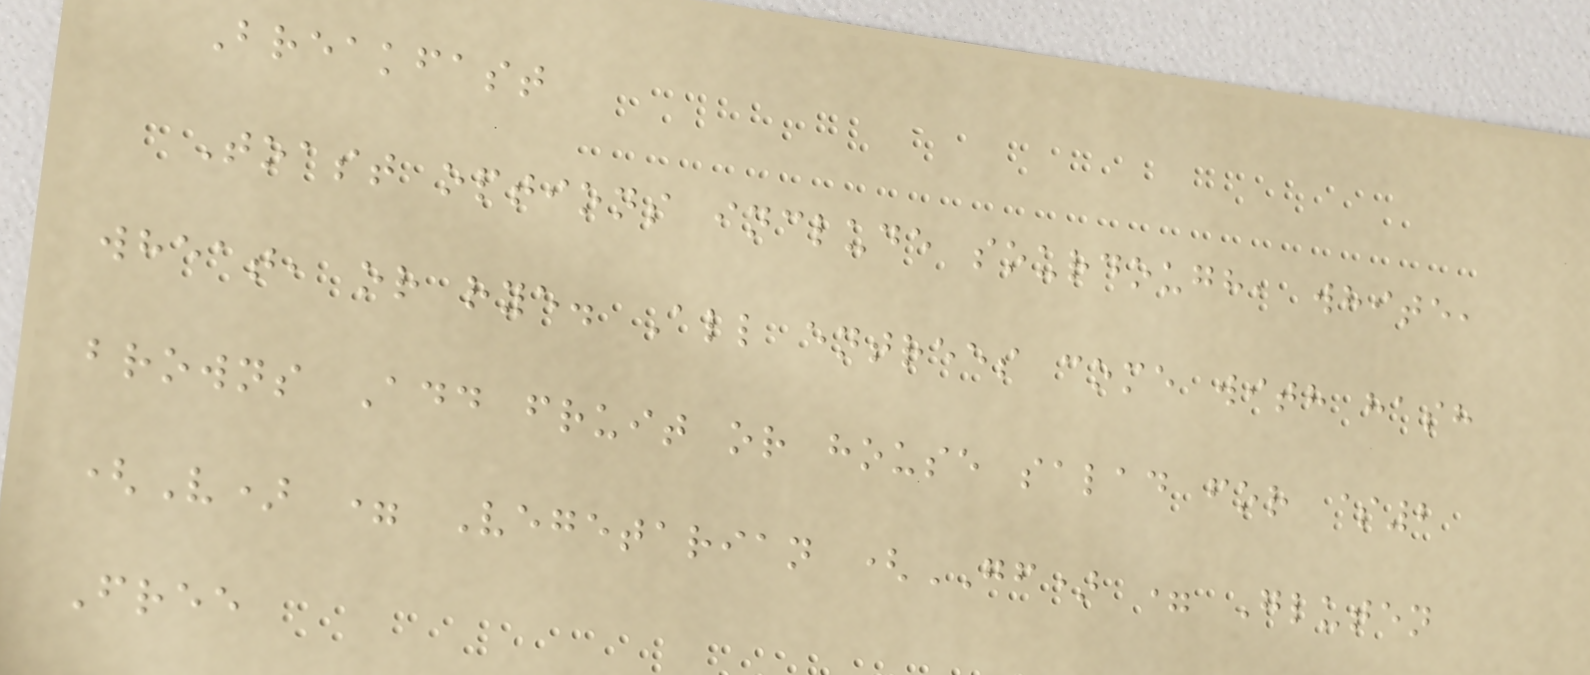Breakfast
Toast options include sourdough, white,
wheat, or rye. All entrees come with hash
browns Add fruit or house salad for $2
(V) = Vegetarian (GF) = Gluten
Free
